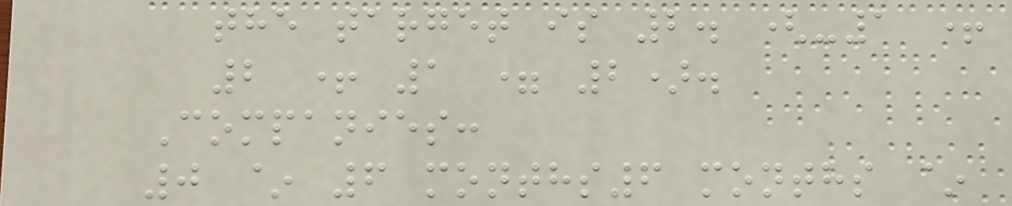the target is 2. (-1 +
2 + 1 = 2).
Companies:
0 ~ 6 months6 months ~
